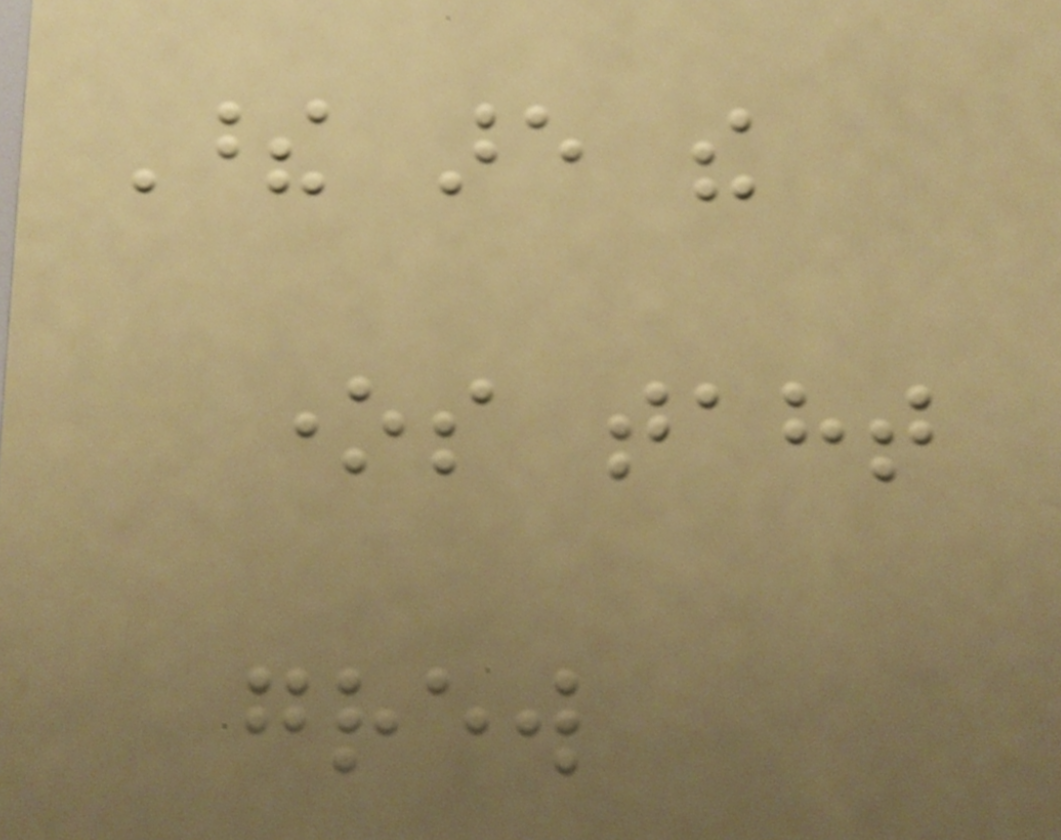These are the
ones taht
grew
